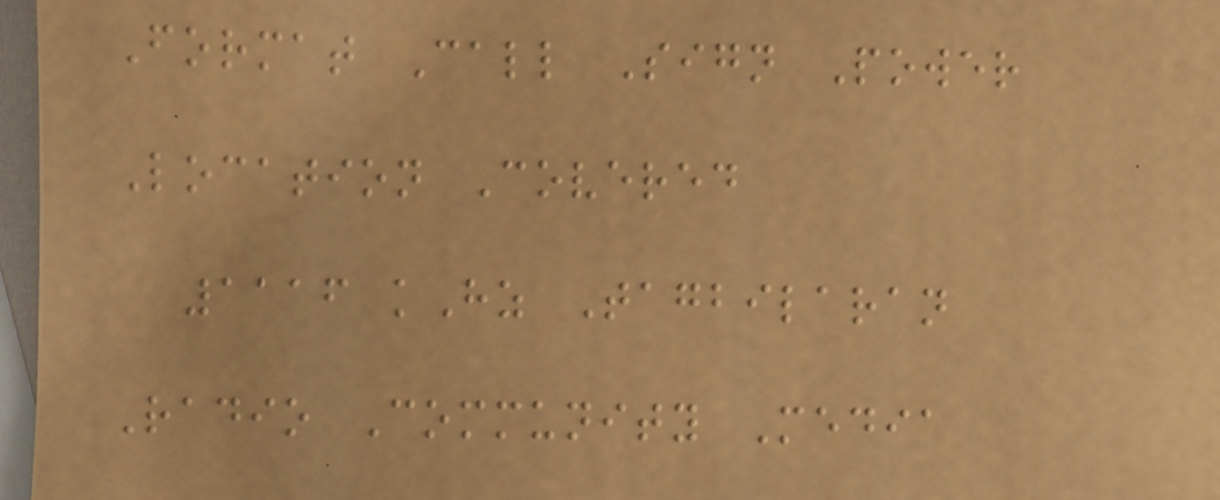Format Call Sign Power
Location Covered
1116 kHz Tagbilaran
Radio Community Media
